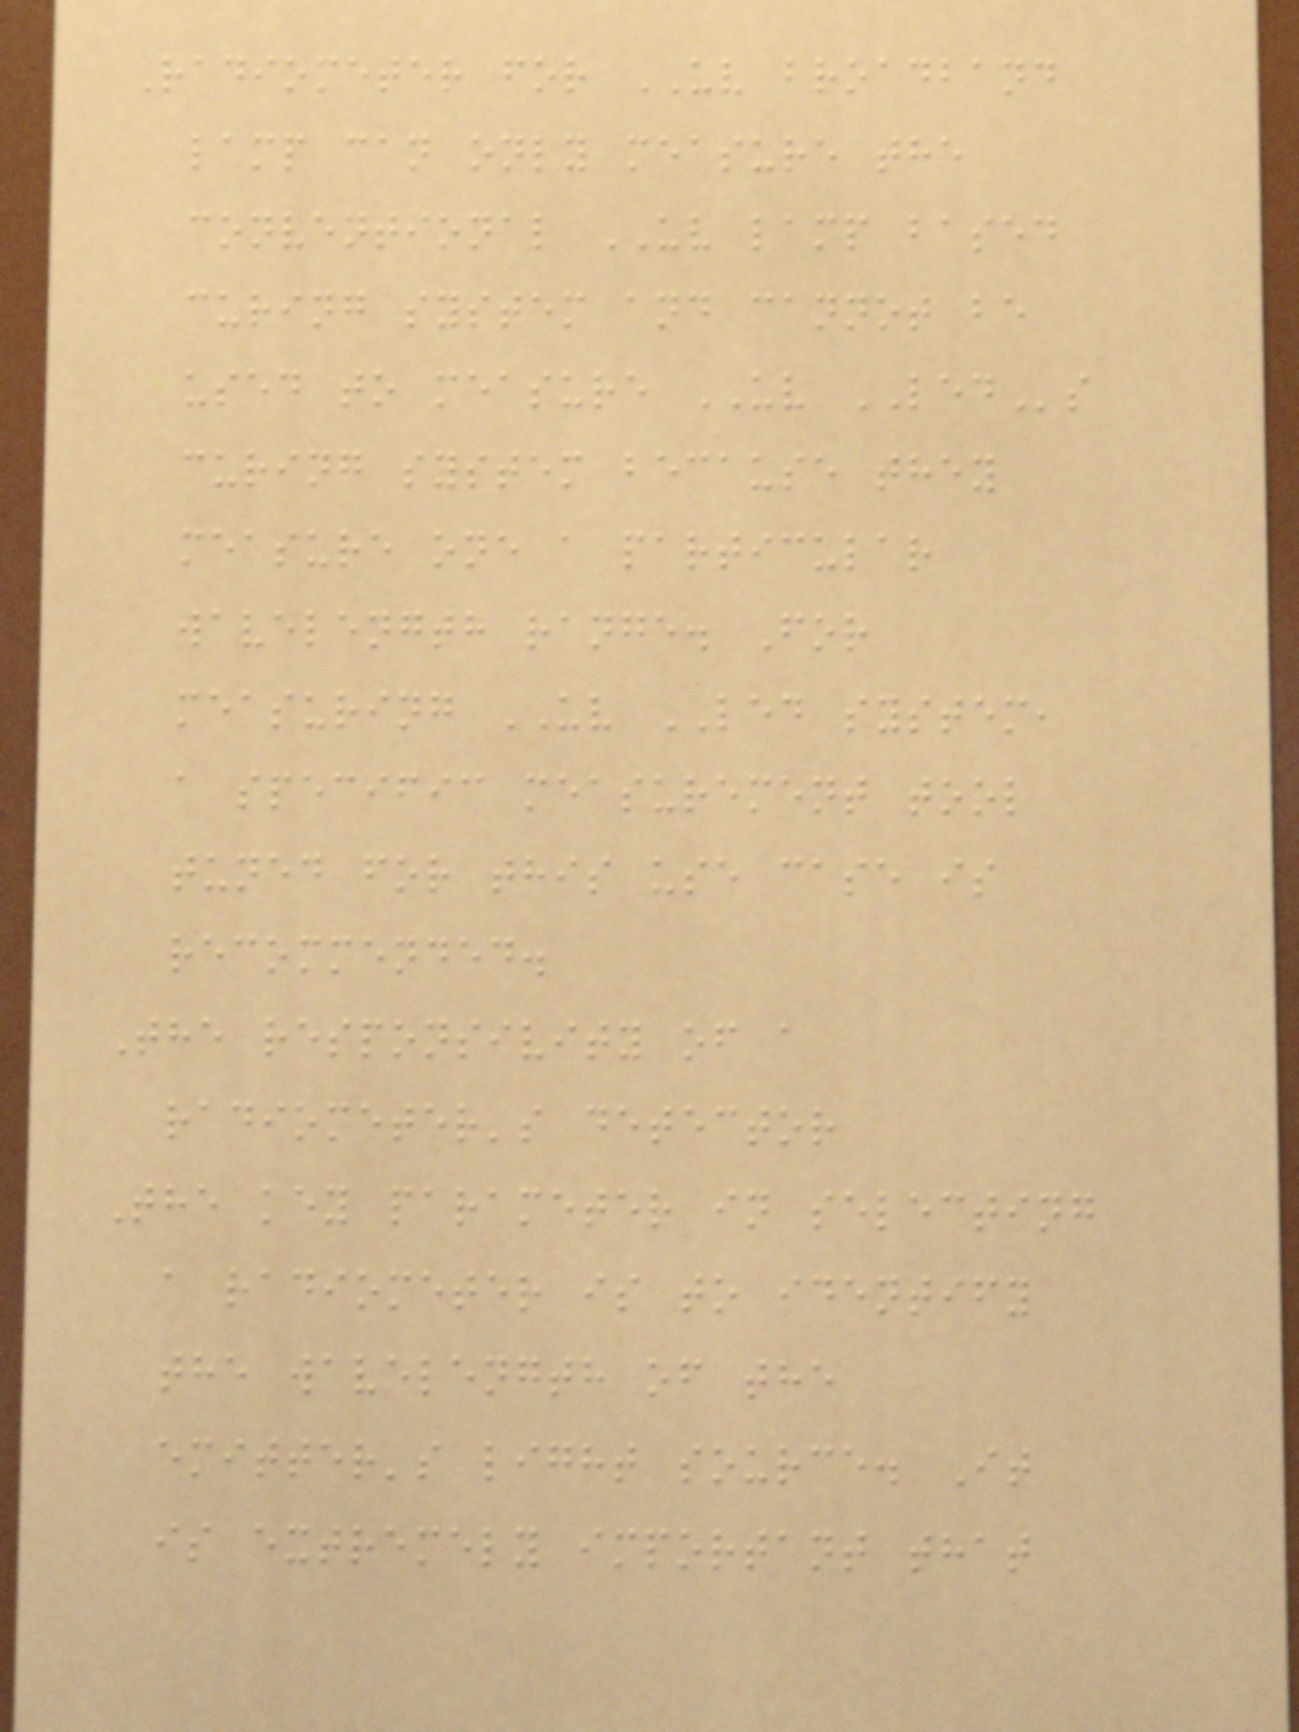Radiometer for UV broadband
lamp can only measure the
conventional UV lamp based
curing system and cannot be
used to measure UV LEDs
curing system because they
measure one a particular
wavelength range. For
measuring UV LED system,
a specific measurement tool
tuned for this use case is
recommended.
The responsivity of a
radiometer's detector
The key parameter in selecting
a radiometer is to identify
the wavelength of the
emitter's light source. It
is extremely important that
